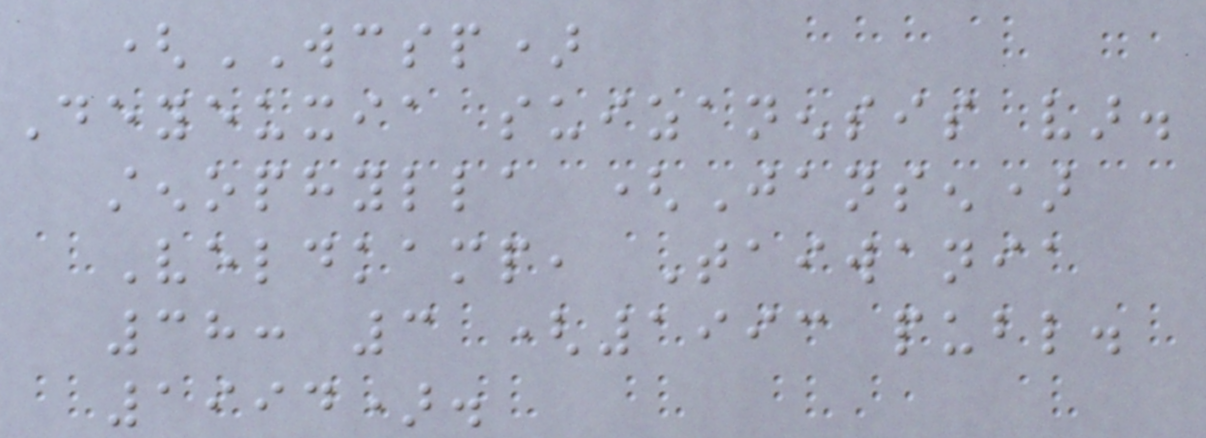(WCSP)
Deyeuxia suizanensis var.
stenophylla (Jansen)
Veldkamp, Taiwania
38: 3 (1993 publ.
1994).
